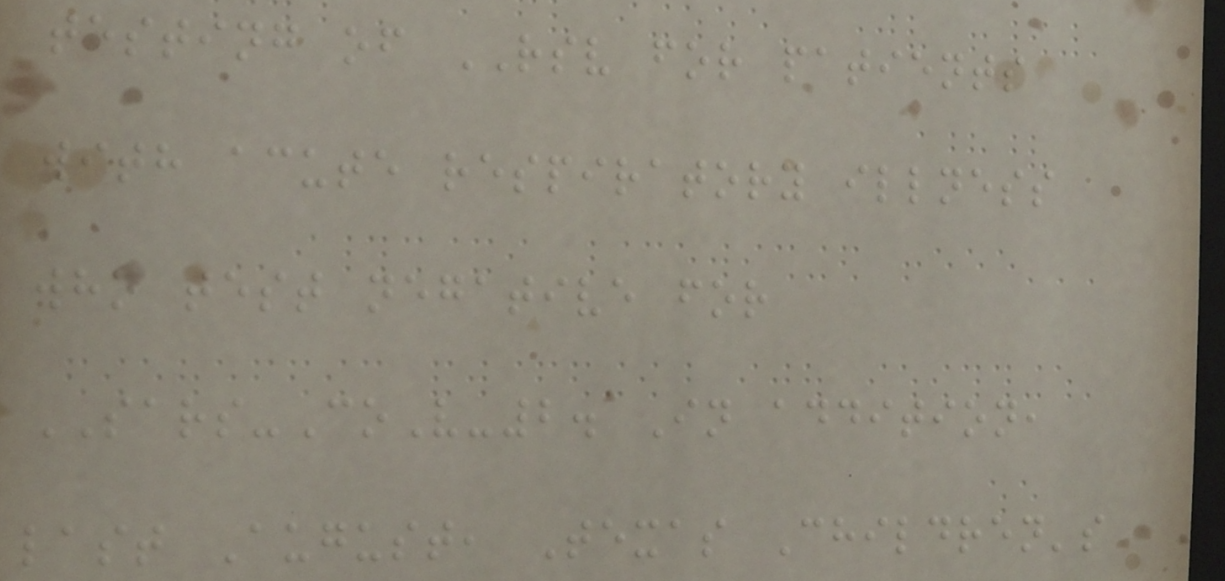testing of RSV for patients
with acute respiratory illness
who test negative for
SARS-CoV-2. In addition,
last August, Texas Children's
